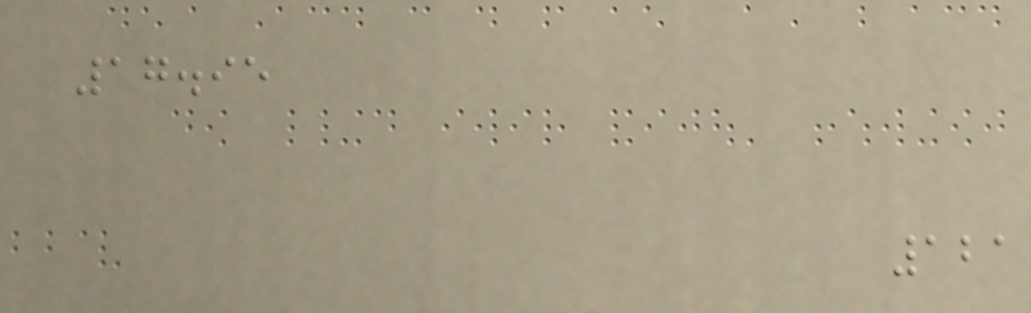17.95
121
